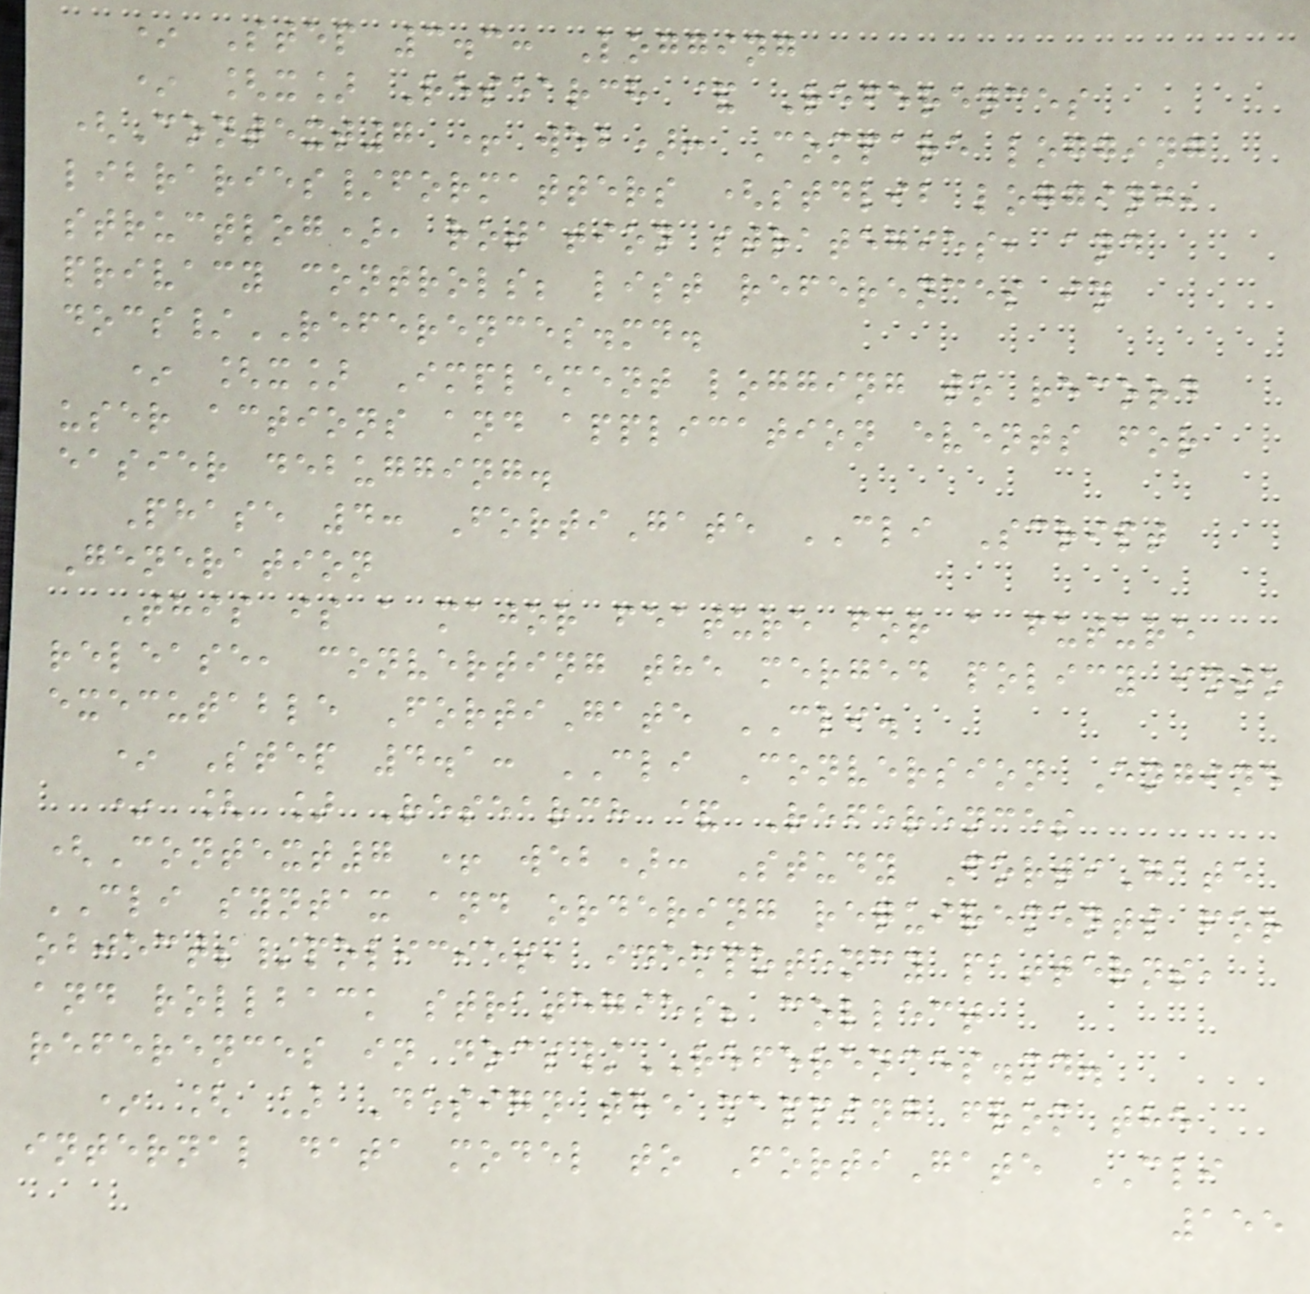* Step 3.3: Logging
* [x] Research & References
(Context7 + web): Compare logging
libraries/formatters (stdlib logging,
structlog), rotation strategies, and
privacy controls; list references in
docs/REFERENCES.md.
* [x] Implement logging to record
user actions and application events for
easier debugging.
Phase 4: FortiGate CLI Script
Generation
This is a major feature for a future
release, converting the merged policy into
executable FortiGate CLI.
* Step 4.1: CLI Conversion Engine
* [ ] Research & References
(Context7 + web): Study FortiGate
CLI syntax and ordering requirements for
objects/policies, idempotency patterns,
and rollback strategies; collect
references in docs/REFERENCES.md.
* [ ] Design the mapping from the
internal data model to FortiGate CLI
155
